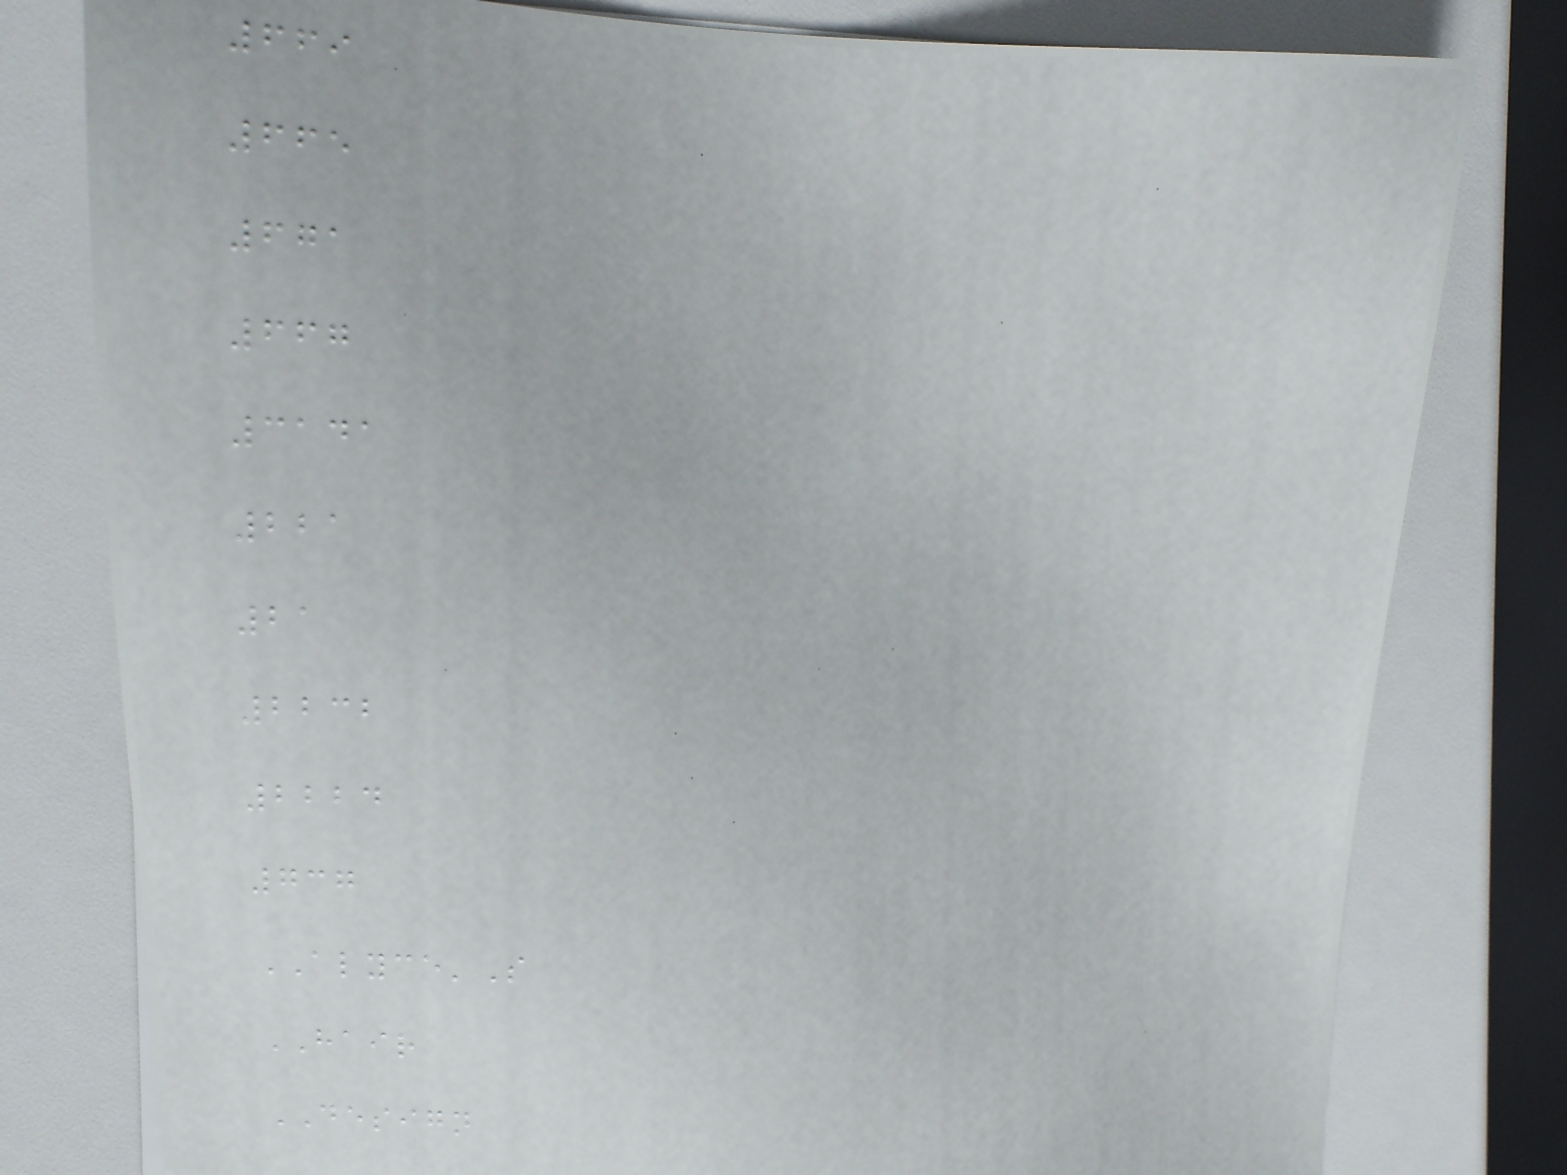669
665
671
667
3141
221
21
2232
2224
737
ALYCE'S
HAIR
DESIGN
